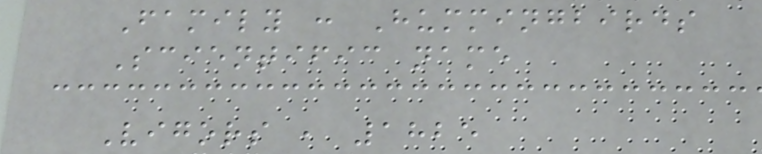Family : Hummingbirds
Scientific name
Vigors , 1825
